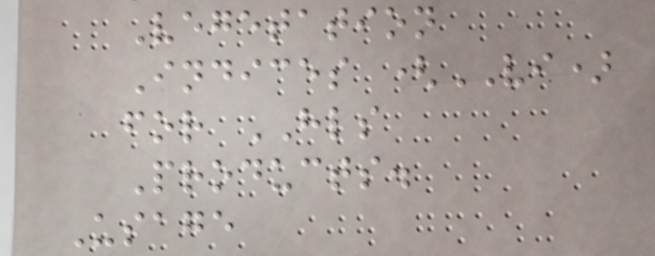Vegetation
Indices (VI)
for HLS
Products.
Usage
